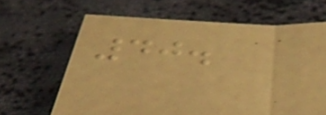40.
